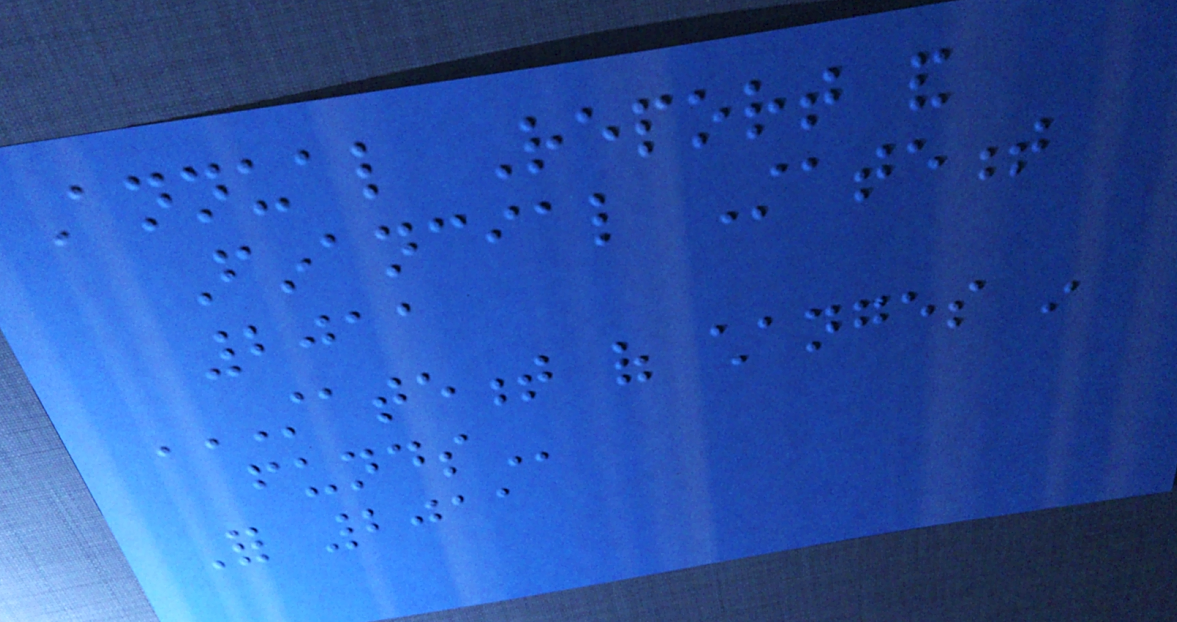Annual Report and
Financial Statement
2011
STATEMENT OF CHANGES IN
FUNDS
For 2011
